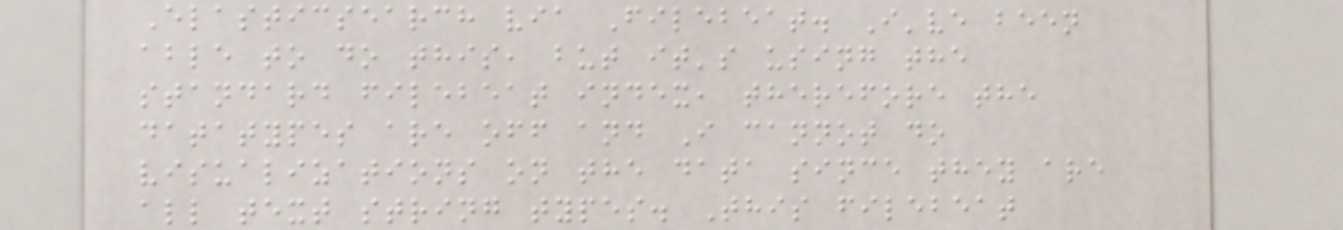Elasticsearch via Filebeat. I've been
able to do this, but it's using the
standard filebeat index, therefore the
datatypes are off and I cannot do
visualizations on the data since they are
all text string types. This filebeat
